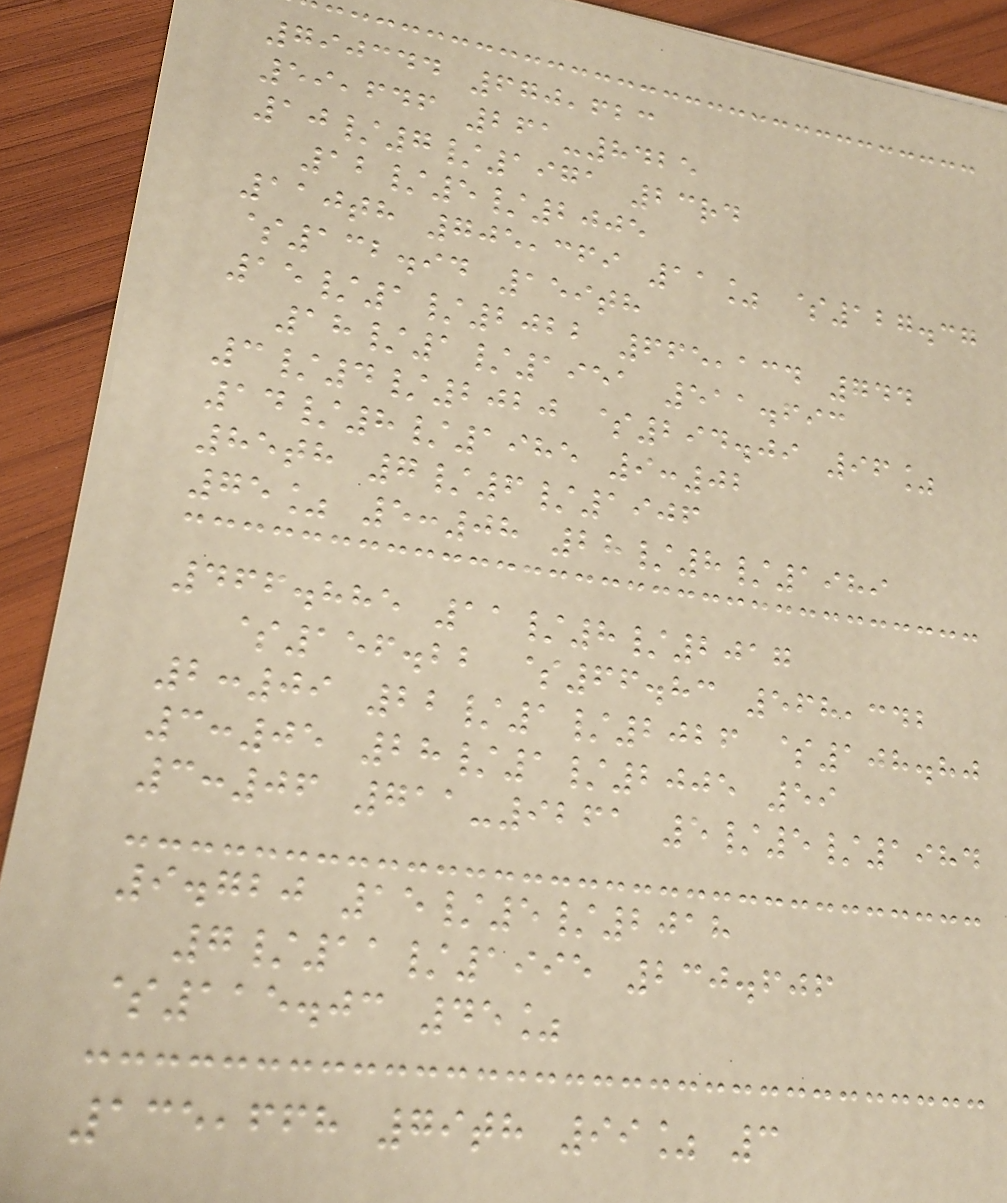790344 670,623
59,646 261-8425
10/7/1971 23rd
12/5/2005
110th 705,369 11% $127.37
$132.94 159th
15/1/2022 665,134 744
18/1/1951 511.693
3/4/2020 $294.09 96%
14/8/1985 9:02
85th 7/6/1906
75% 5:08 28/8/1989
466.885 11/8/2017
$156.22 $66.83 568,342
2:09 22/1/2026 $108.80
3:05 28/1/2005 59
3:06 711-9261 5/5/1984
9.720 15/5/2018
7/11/1995 230.606
$115.03 45%
135,668 79th 99% 3
